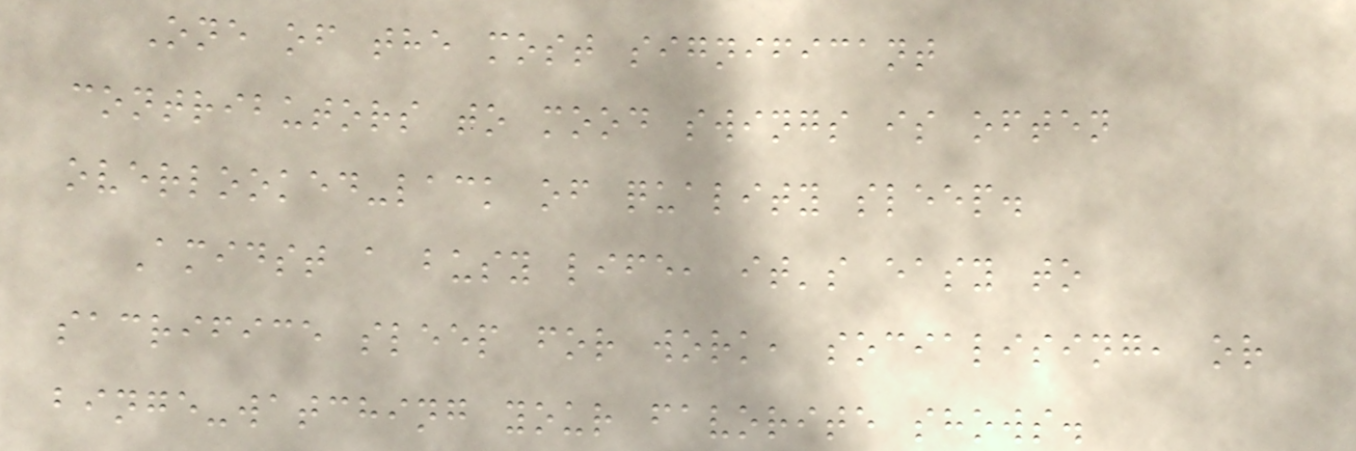One of the most significant
contributors to mood swings is often
overlooked-lack of quality sleep.
Amidst a busy life, it's easy to
sacrifice sleep for work, socialising, or
binge-watching your favorite shows.
